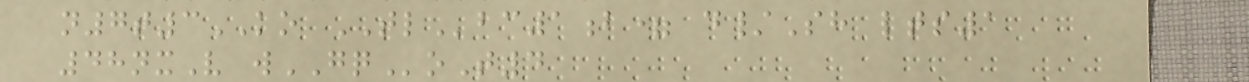n7t3KO TLbc1b= d/Sh lts1
48nxV wGQoT4
